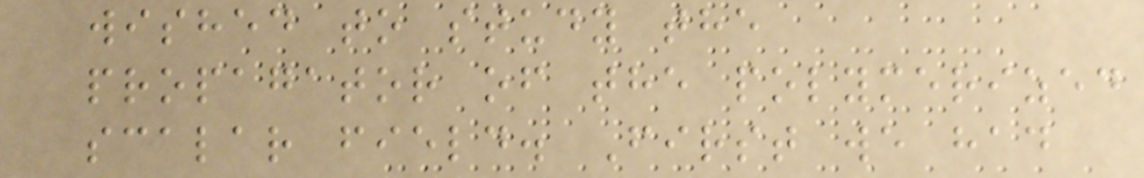wished to study the
propagator of the polymerized
scalar field. First we had
